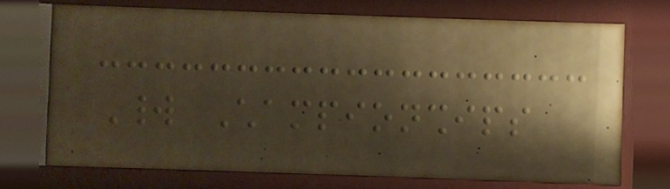World Championships
